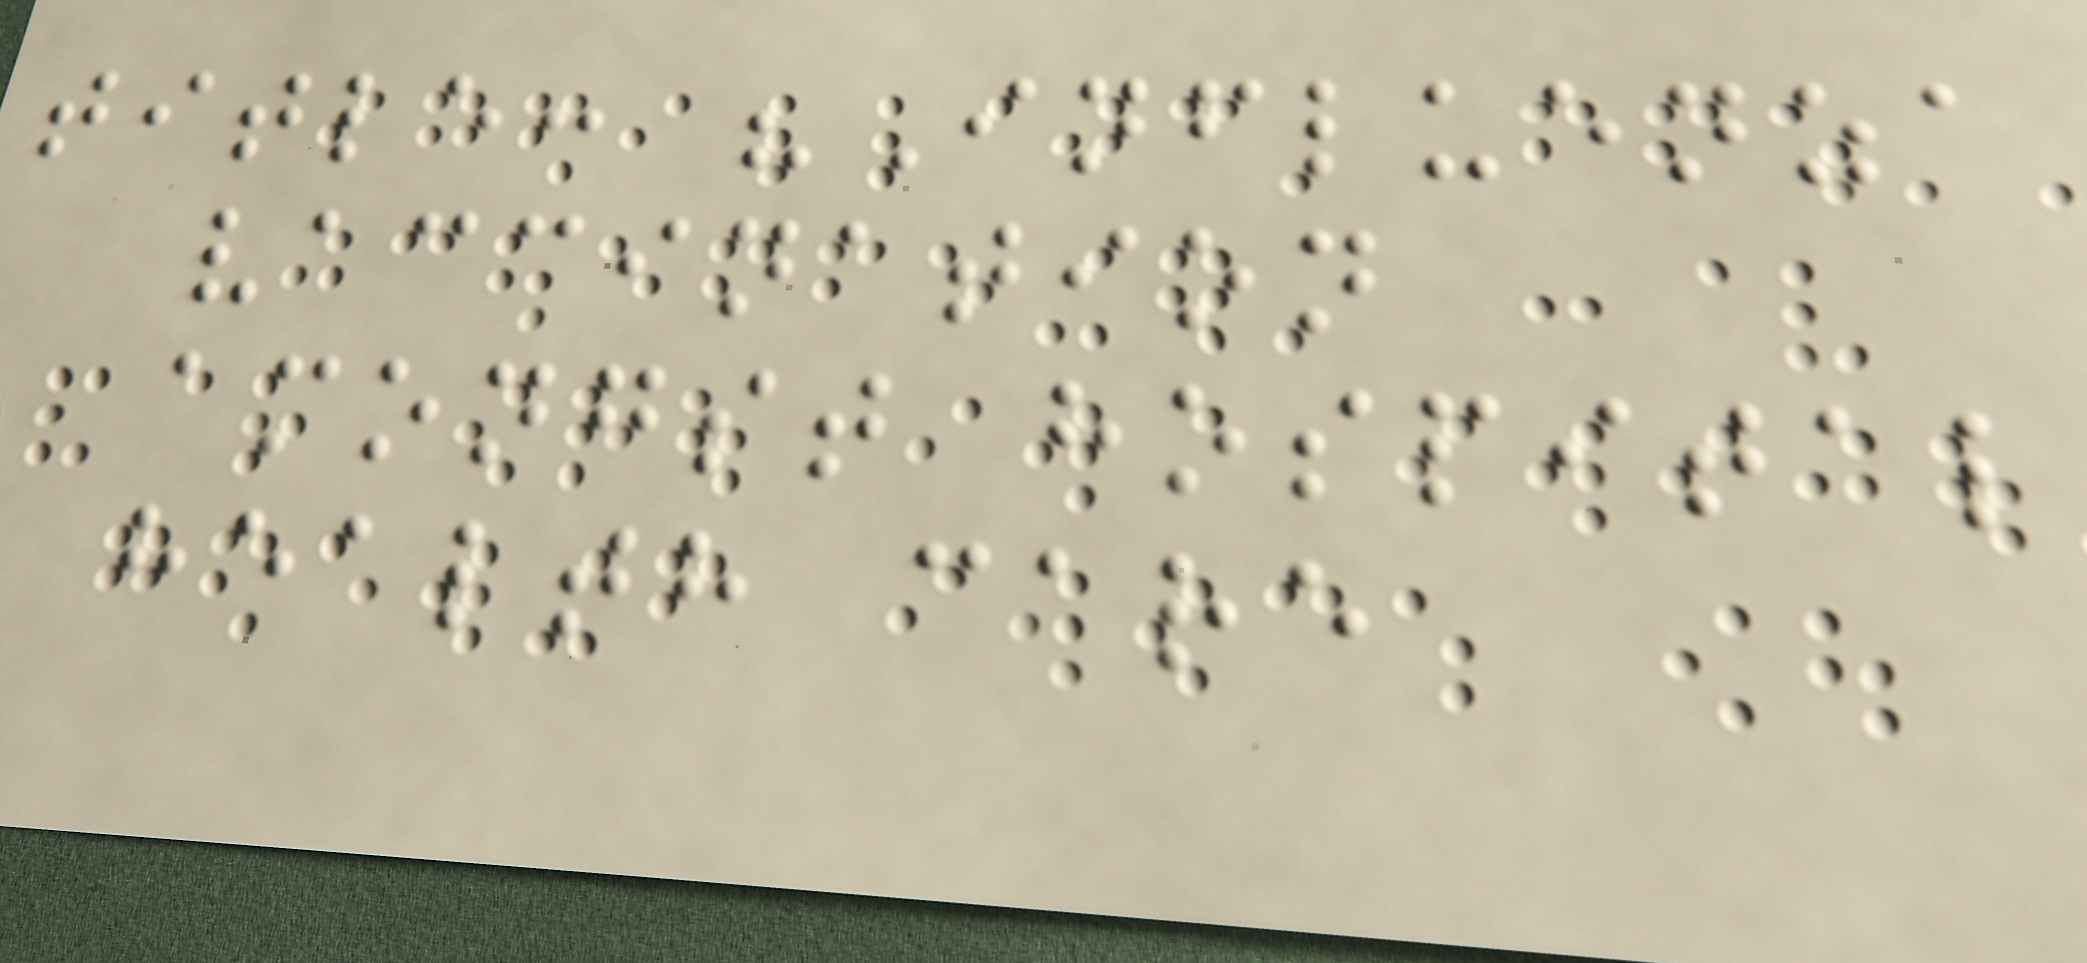title: "Influenza
vaccination
amongst hospital
health care
